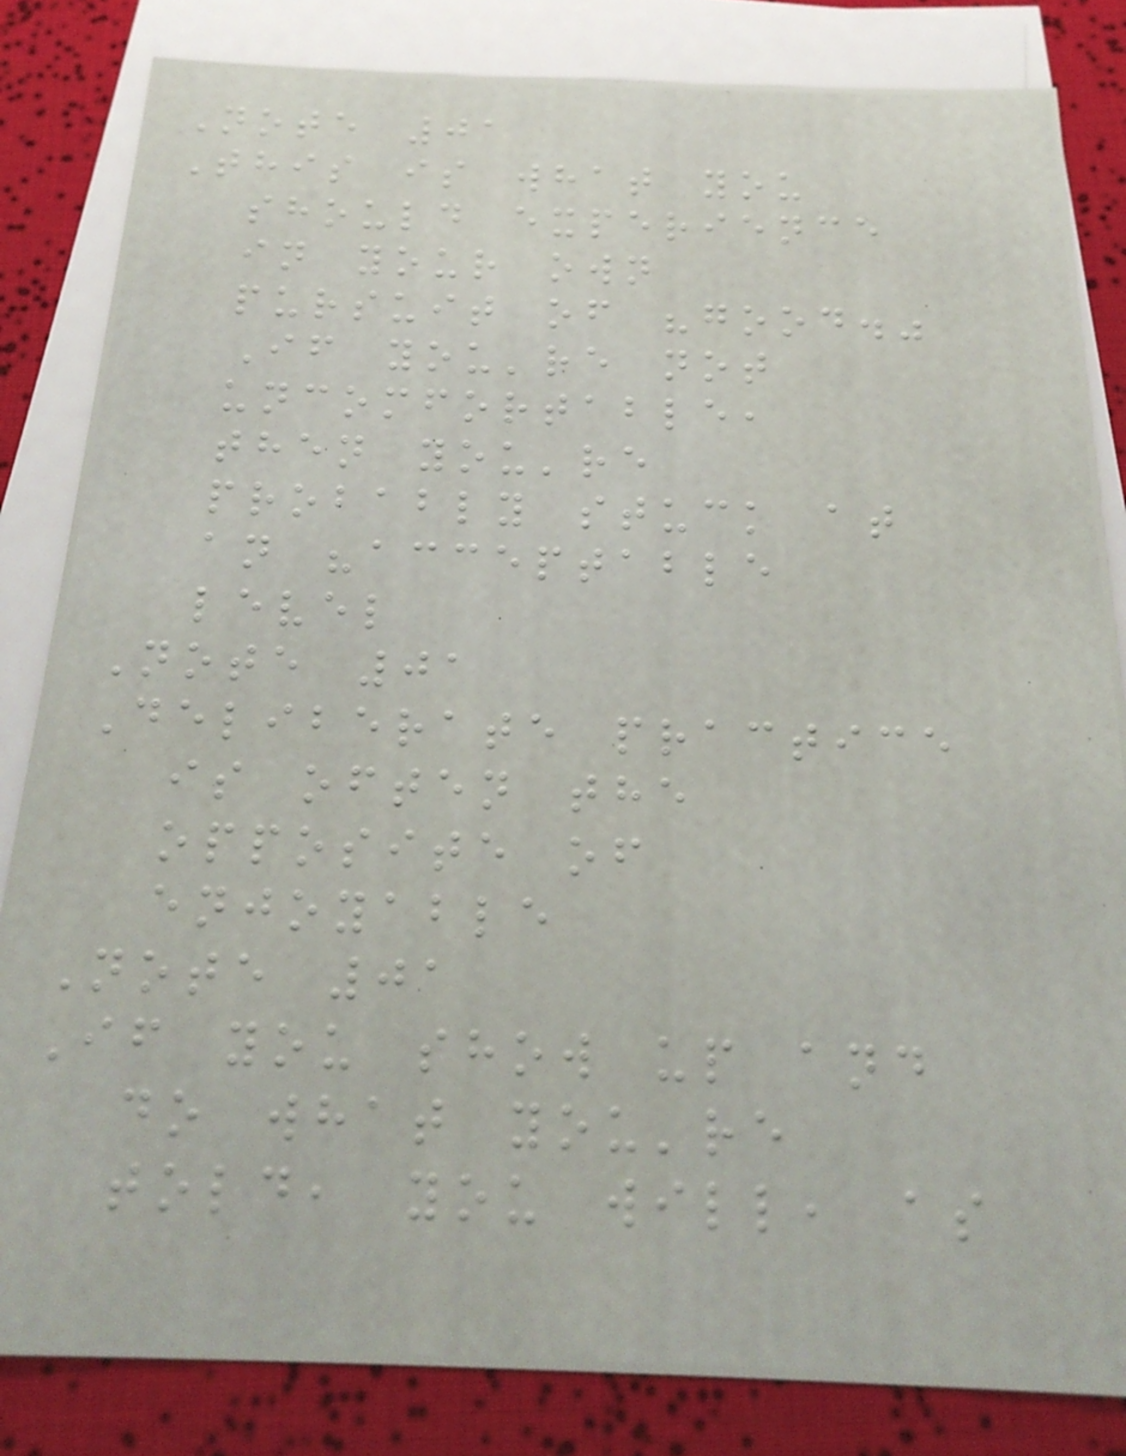Note 01
This is what you
should experience
in your own
pursuit of "good."
If you're not
uncomfortable,
then you're
probably stuck at
an "acceptable
level
Note 01
Deliberate practice
is often the
opposite of
enjoyable
Note 01
If you show up and
do what you're
told, you will, as
